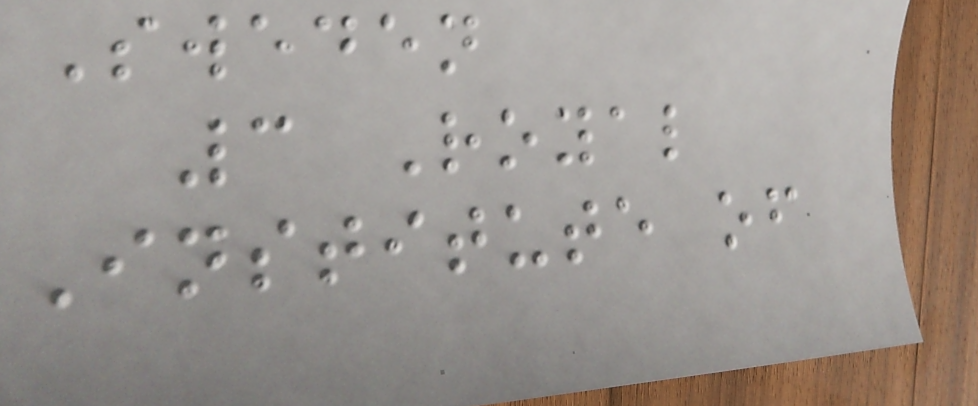Sweden
3 Royal
Institute of
